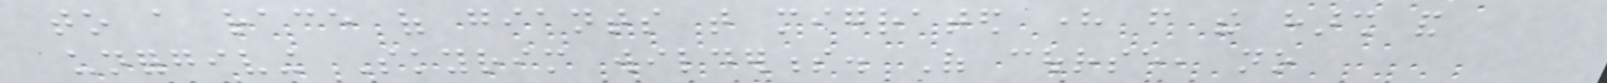to a race of giants that migrated here from the harsh and
unforgiving Skyrim wilderness. Of course, no
